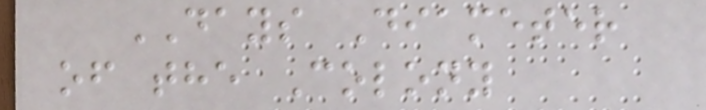DAYS Diameter
of the Colony
